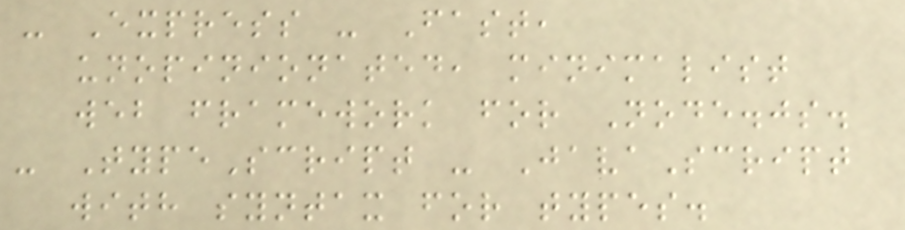- Express - Fast,
unopinionated, minimalist
web framework for Node.js.
- TypeScript - JavaScript
with syntax for types.
